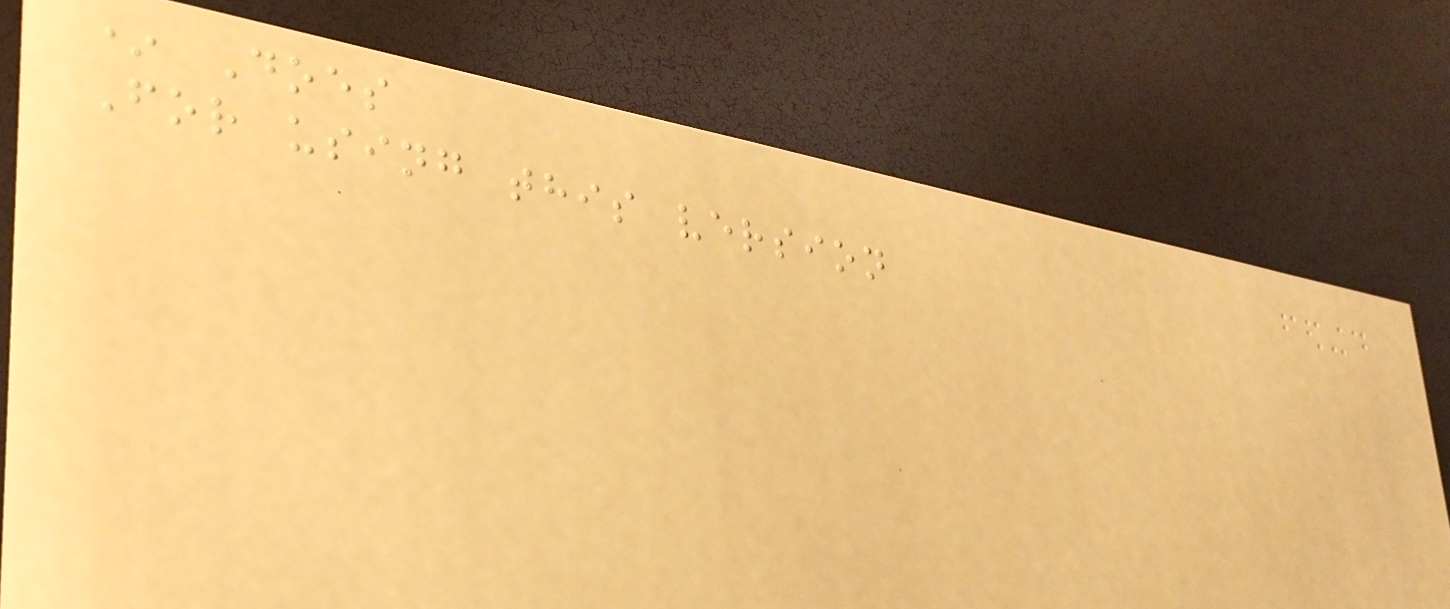* Does
For using this version
